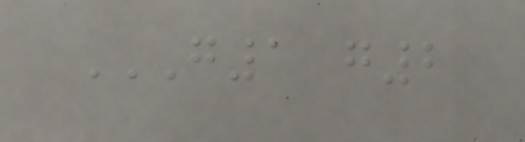G1 G2
